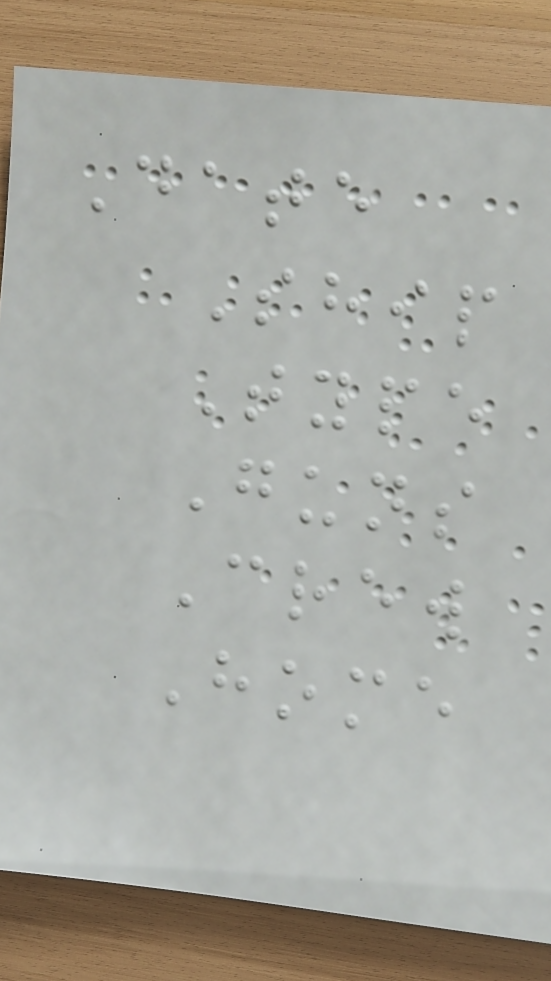Date
Ship
Type
Guns
Crew
Home
